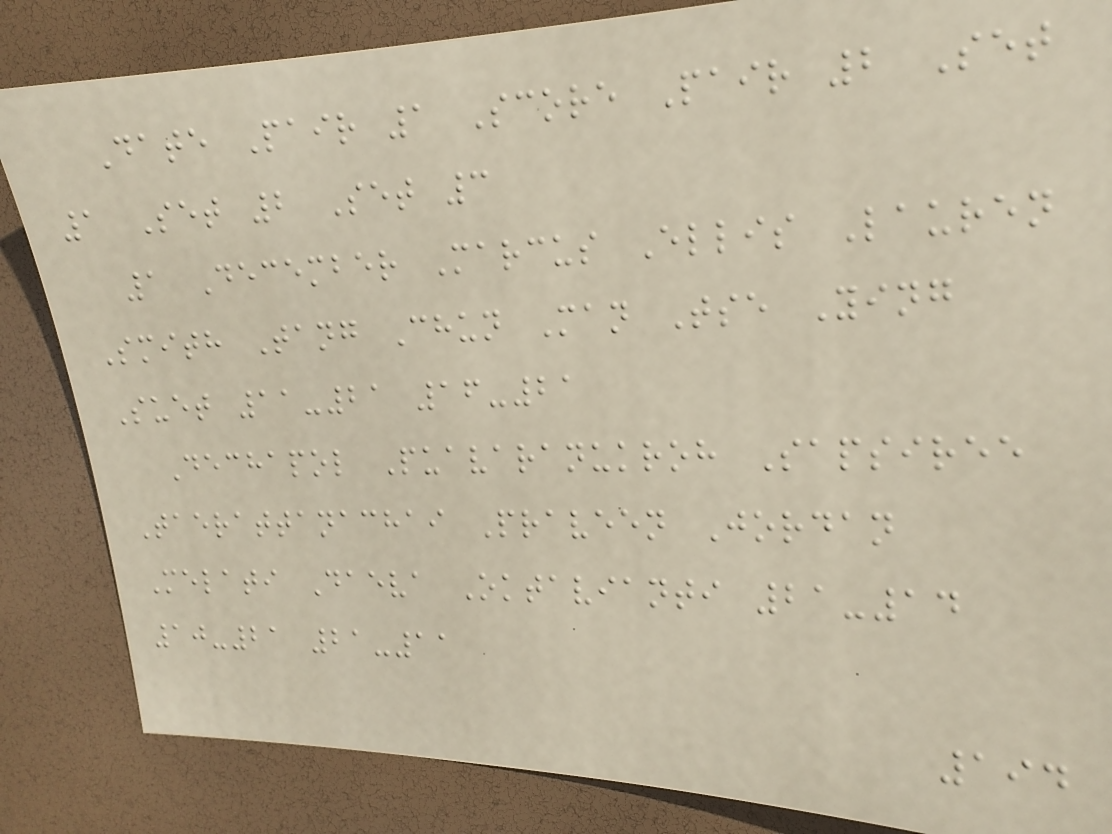Date Pair 1 Score Pair 2 Set
1 Set 2 Set 3
1 December Marcus Ellis Lauren
Smith Tang Chun Man Tse Ying
Suet 11-21 16-21
Dechapol Puavaranukroh Sapsiree
Taerattanachai Praveen Jordan
Melati Daeva Oktavianti 21-14
10-21 21-11
194
